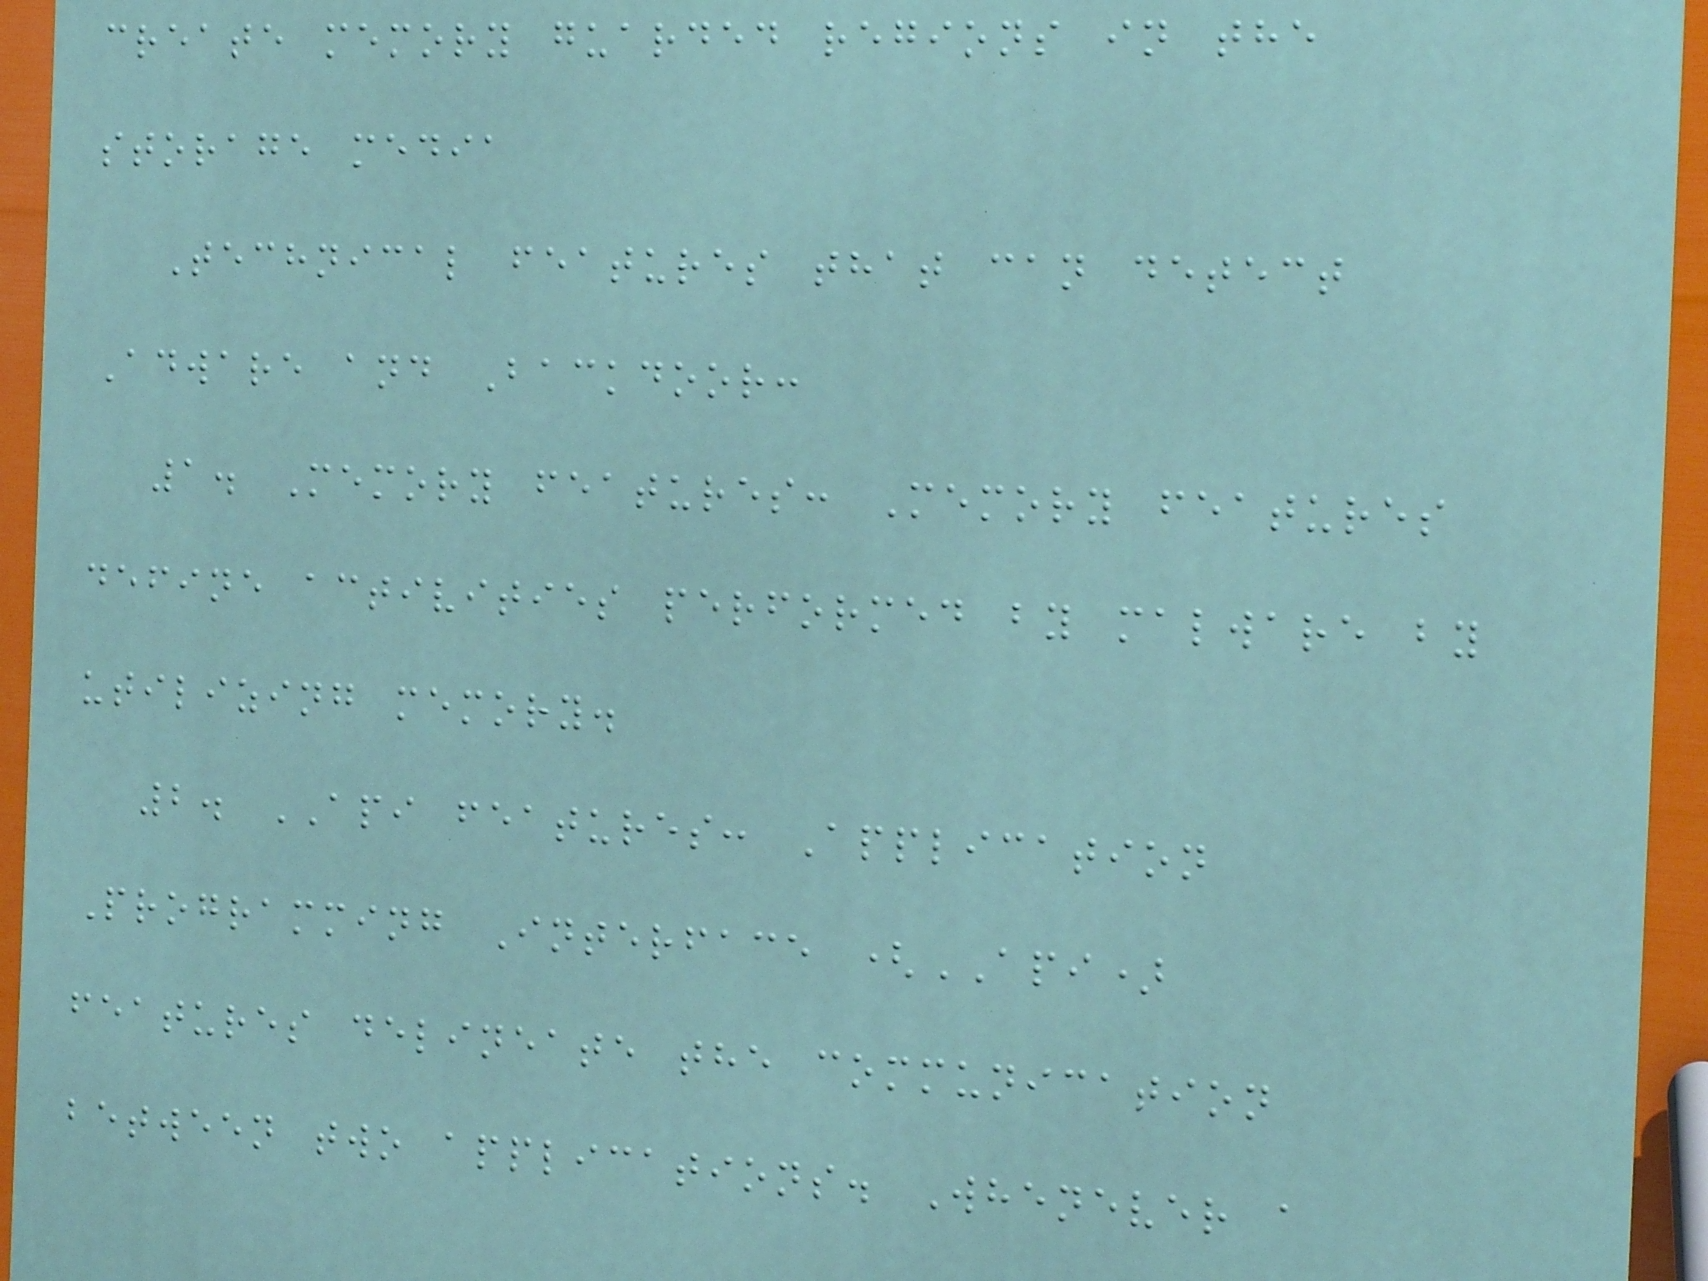create memory guarded regions in the
storage media
Technical features that can detect
Adware and Backdoor:
1. Memory features: Memory features
define activities performed by malware by
utilizing memory.
2. API features: Application
Programming Interface (API)
features delineate the communication
between two applications. Whenever a
